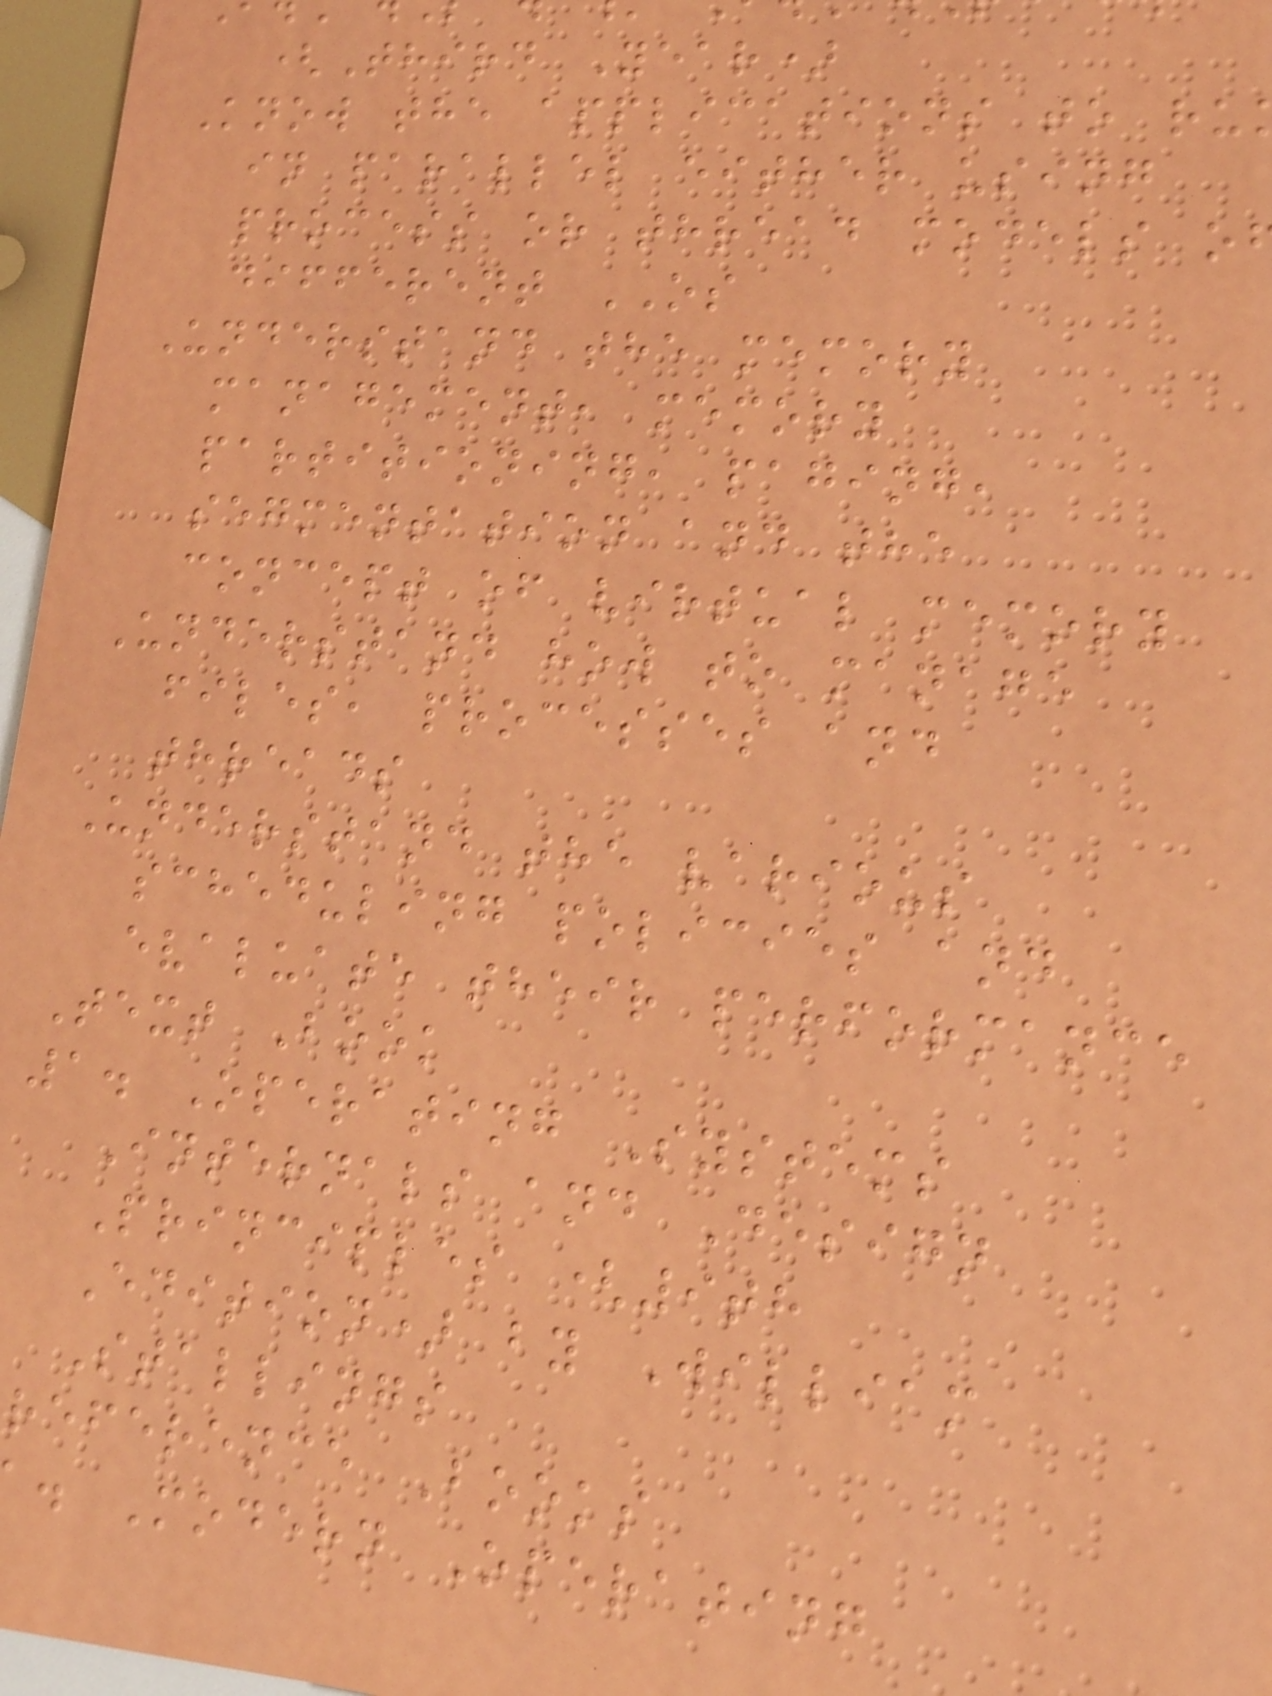(Third Year)
Know the applications to ru
in parallel either using
process or thread models o
different OS
Understand the memory
management, memory
partitioning, paging,
segmentation and the
concept of virtual memory
Understand how to manage
files, processes and
threads
Understand the various
scheduling policies and
evaluate their performance
Text Book
1. Operating Systems
Internals and Design
Principles (9th
Edition) by William
Stallings
reference Books
. Modern Operating
